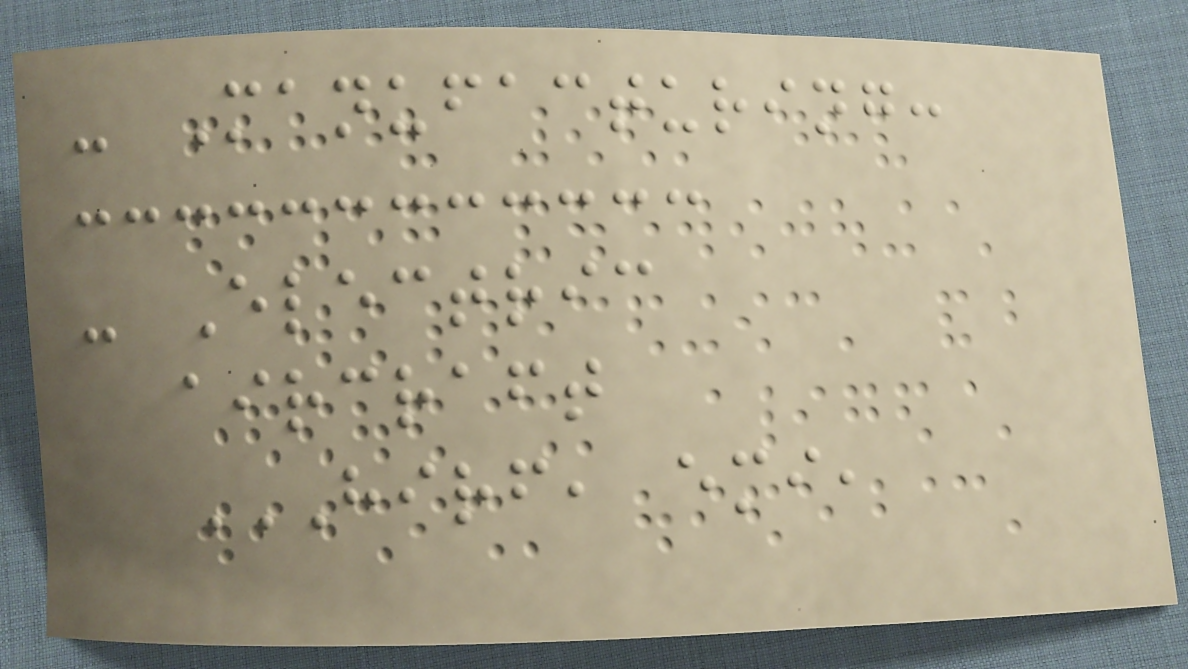- Manufacturing:
- Electric
aircraft
HIRF, EMI,
